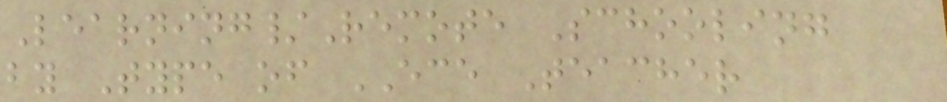Learning/Remote Schooling
by Type of ECE Teacher
